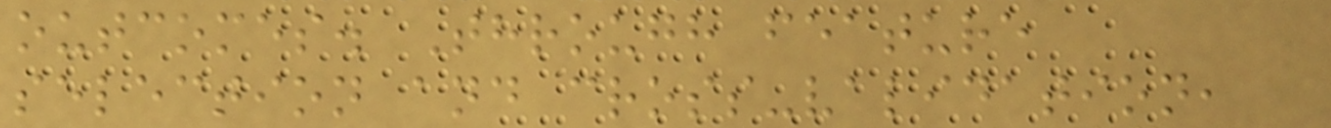outcomes. Through feature
selection and cross-validation,
